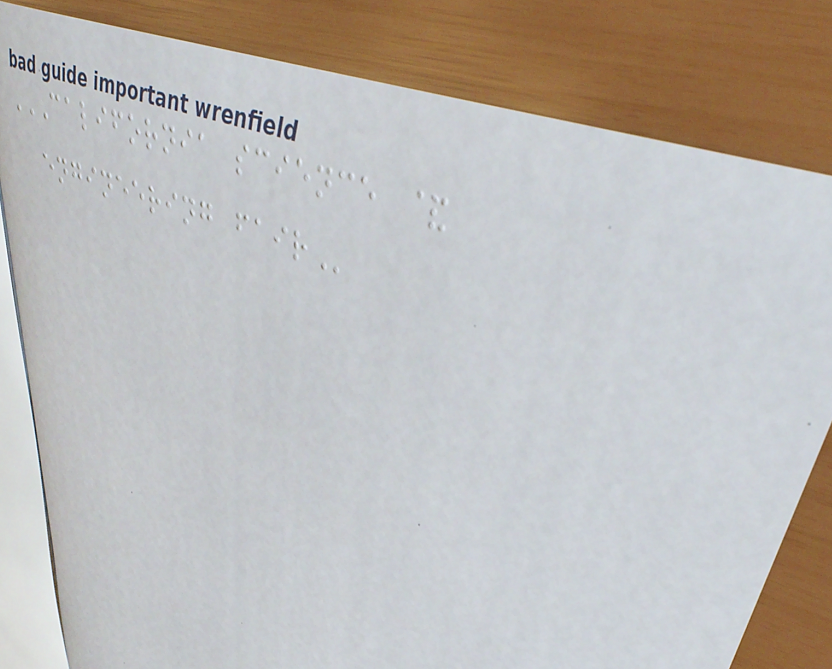CALIFORNIA SCIENCE &
ENGINEERING FAIR
